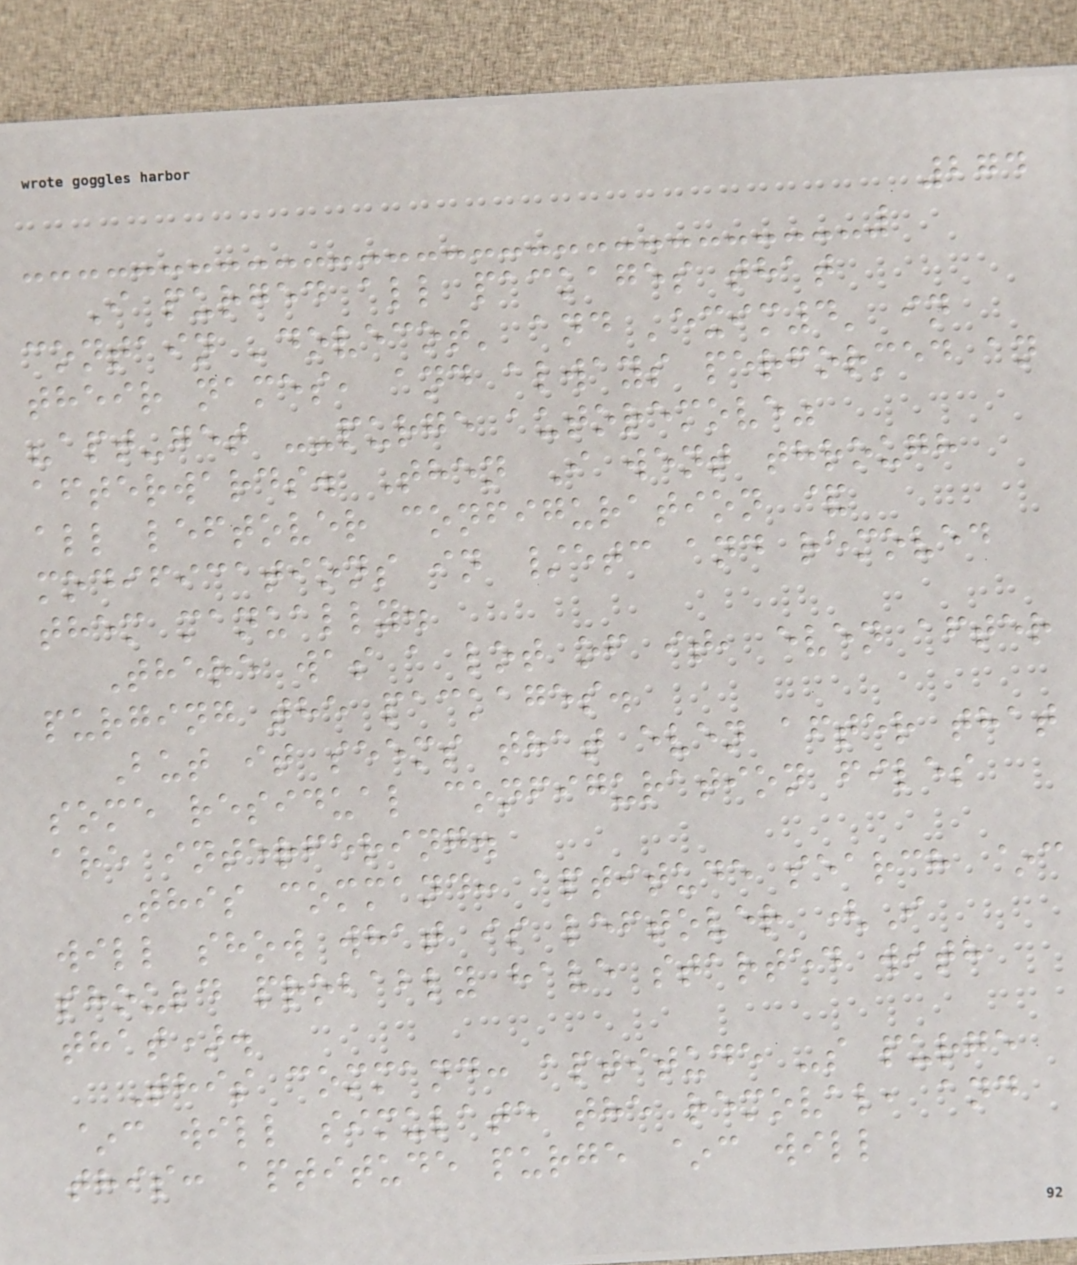274
I purged all packages that
contain 'dovecot' and 'exim4' in
their names, and always performed an
"apt-get --purge autoremove"
afterwards. Then I went through
all leftover configuration &
modifications in /etc and removed
them manually.
There was a lot of it, even after
purging the packages.
But it seems that even after that
some residual configuration files
are interfering.
This command: aptitude search ~c
will show what is leftover (I
should probably have started with
that).
This command: aptitude -s purge
~c will simulate the removal, and
this: aptitude purge ~c will
